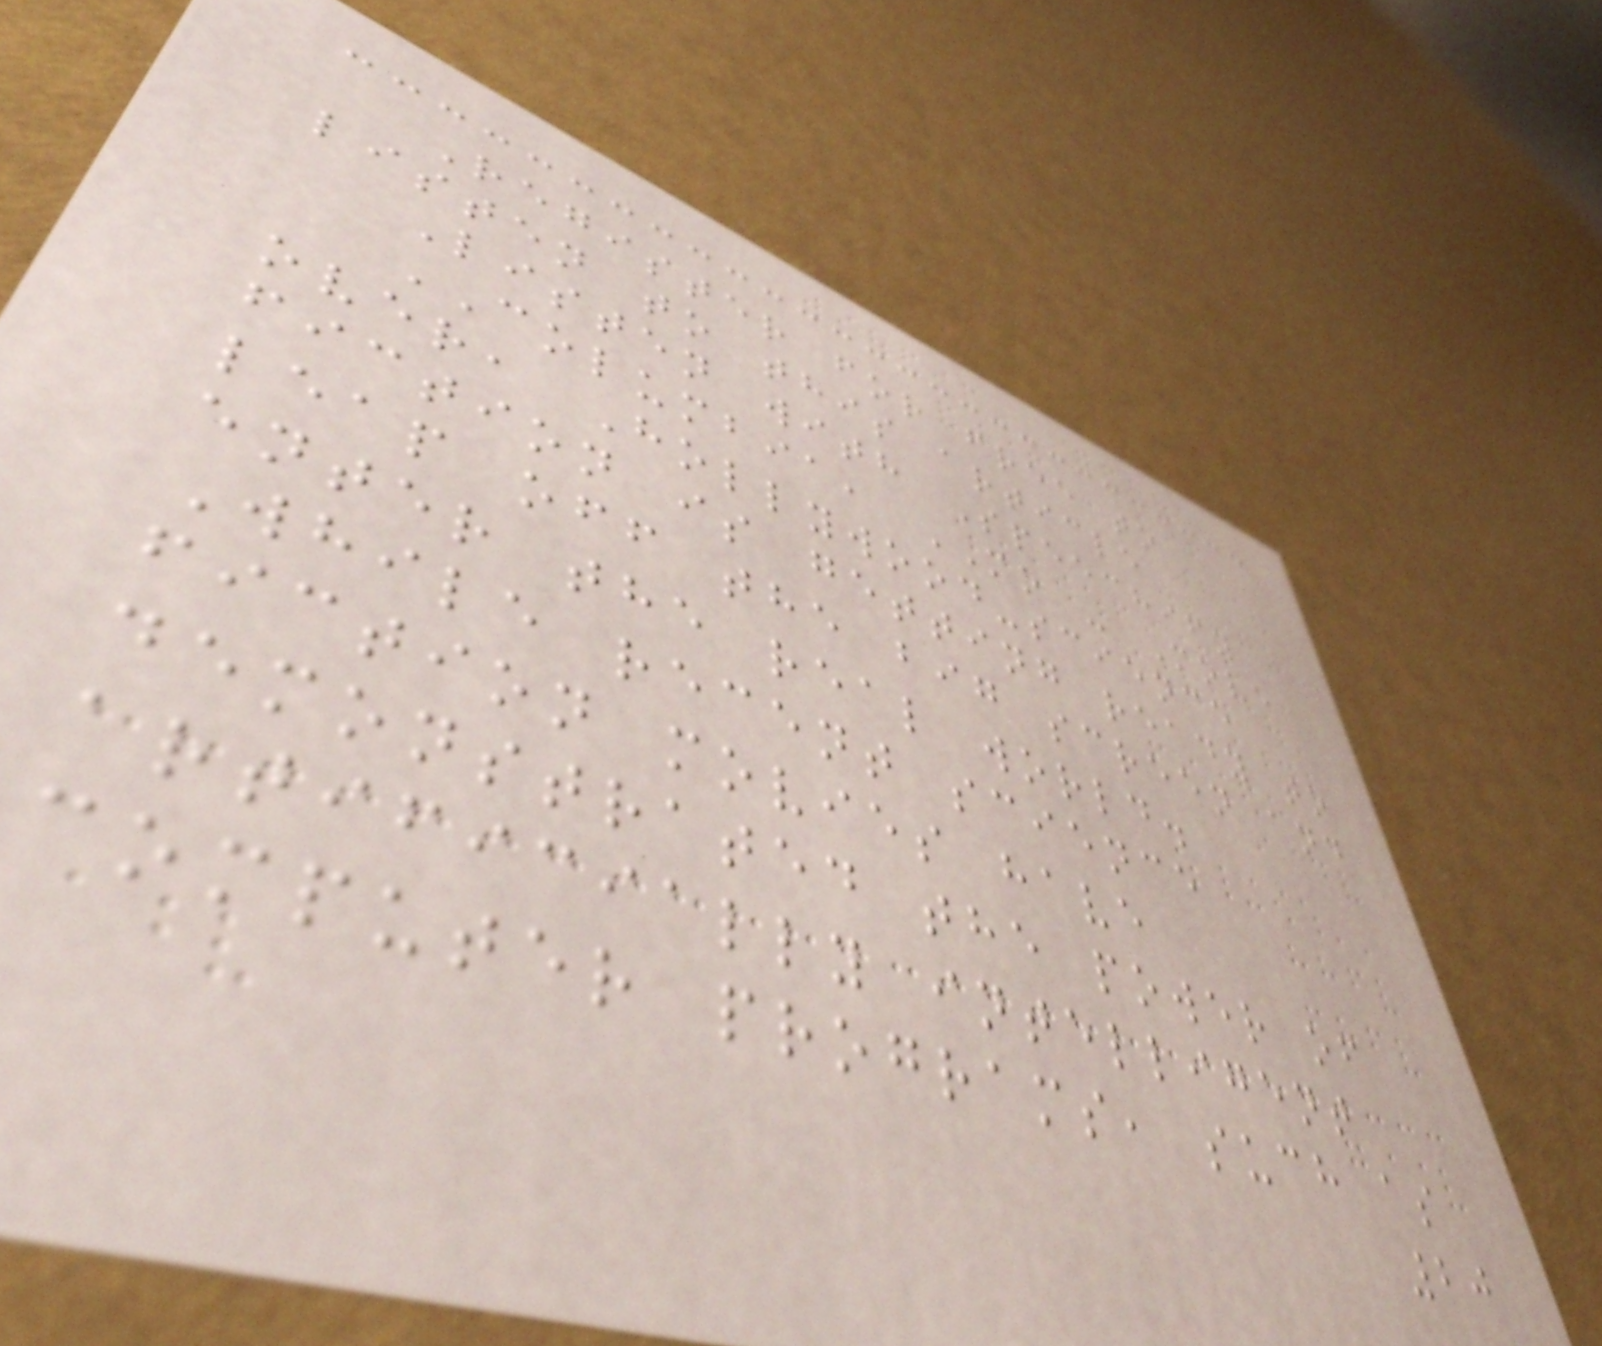Register for free to
listen to this article
Listen with Speechify
COLUMBIA, MO - Move
over, Hollywood-science
fiction is getting ready to
leap off the big screen and
enter the real world.
While recent science
fiction movies have
demonstrated the power of
artificially intelligent
computer programs, such as
20
